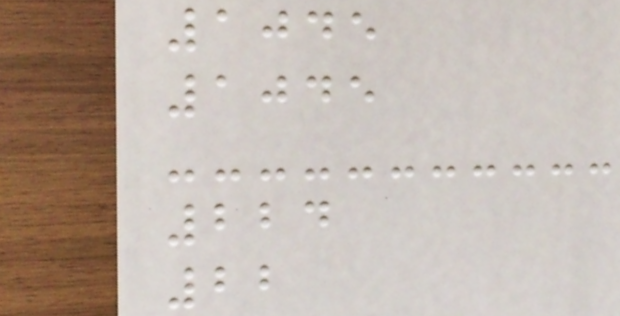1045
1045
224
22
